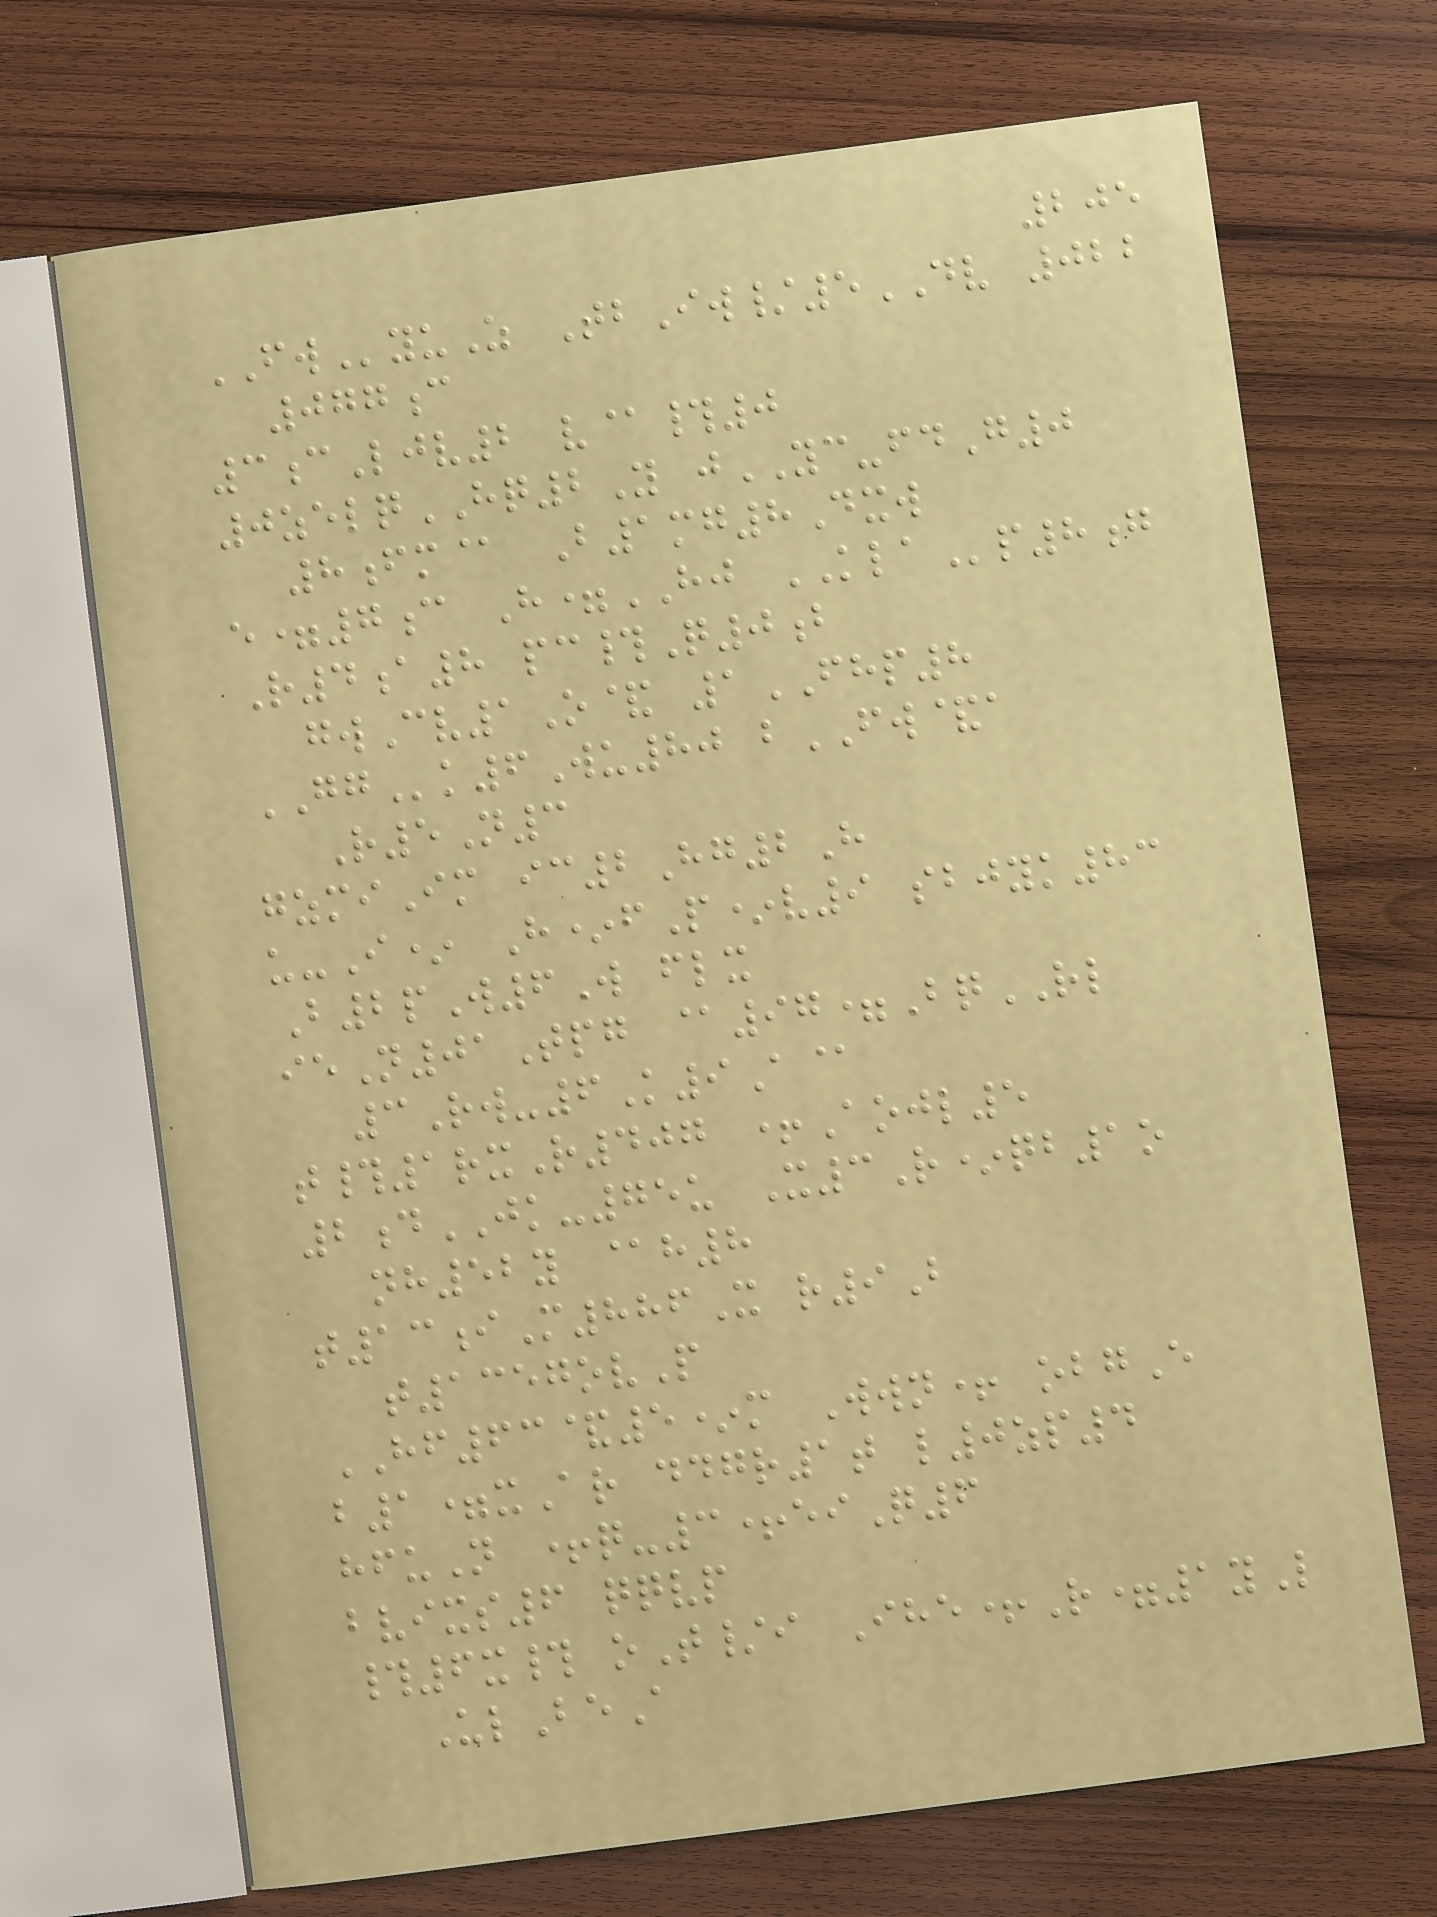205
FWyuZ TbIw/5DV 022
077c
3cLjv2 v@#0
0zelqHQ2Y jYC-fdG0
8fm@ B1mg8Dxw
e=7c H=HJ KLAp8g
R4a8 pc#Q0b
gwCv1O& 1FHP8
GGk6Wu80 bFW&a
R5N3
gzmiIm ic2Hg2H
u-I* H*fP*v9 sbjyk83
B2pW6W flx
ieN01Tpg @97=BqRL
3Rw-6K9A@
t#1rxR407 +Aojl5
2dJK-75u X3R*qb1o
nh52y @h8
t13iM886X r9B
t1357ovP
HF63&5*m Wwn+ obgE
b1=xAr ddgr1t l0zp4
hfuN +q-3+eiQ6
bvixs6 qqvp
#6x# oT/i Ihe+R=1yL
UlBeA
